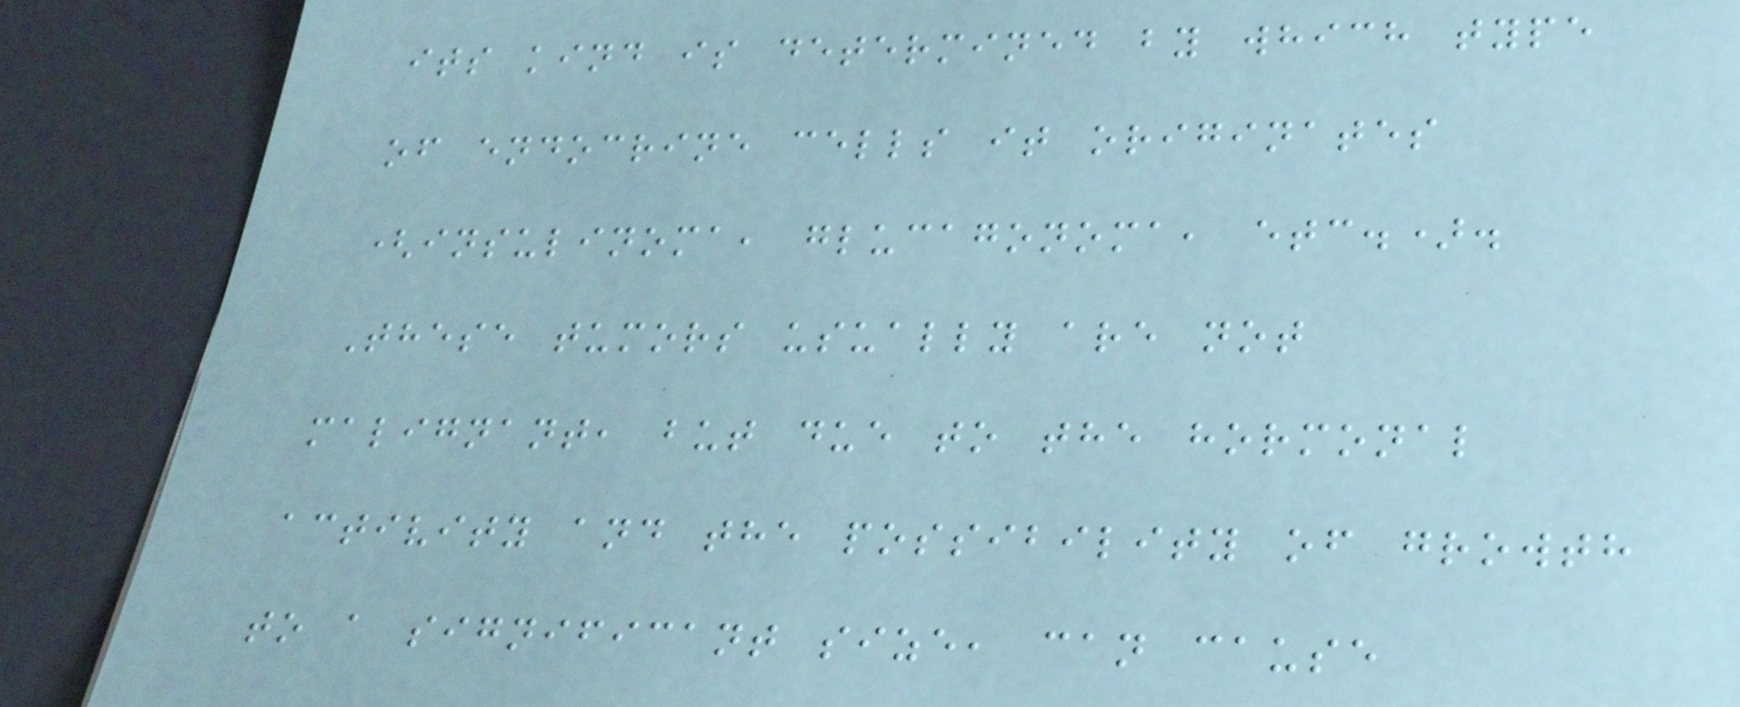its kind is determined by which type
of endocrine cells it originates
(insulinoma, glucagonoma, etc.).
These tumors usually are not
malignant, but due to the hormonal
activity and the possibility of growth
to a significant size, can cause
